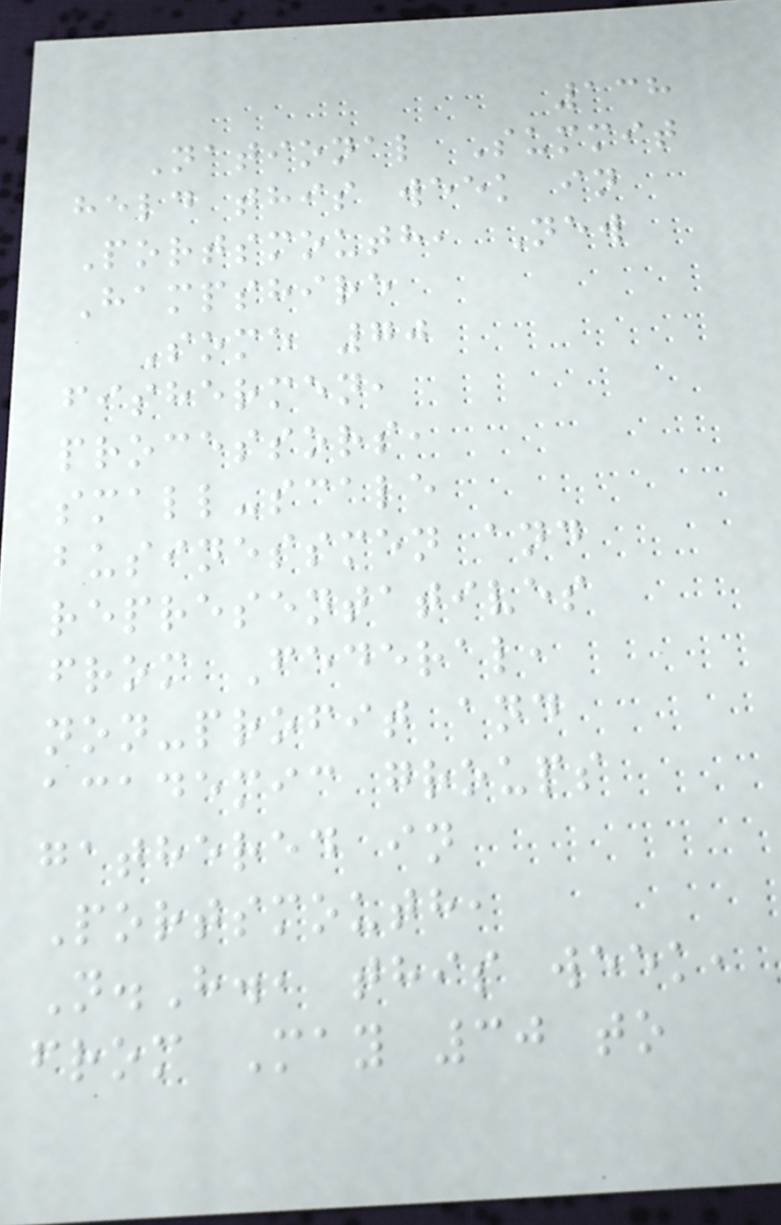138
National Summit
held this week in
Portsmouth, New
Hampshire
Some 70
fishermen,
processors,
small-scale
businessmen and
representatives
from Federal,
non-profit and
academic groups
gathered in
Portsmouth,
N.H., this week,
from May 30 to
